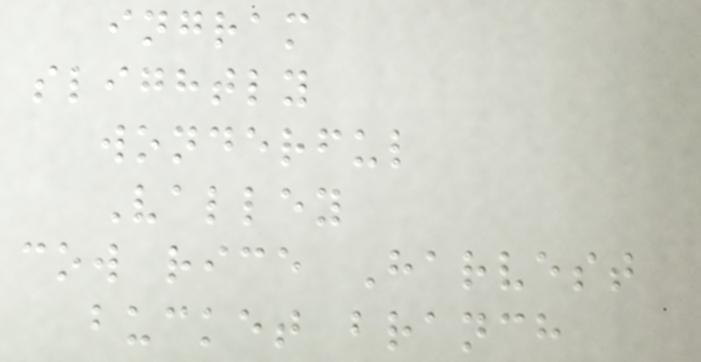ingram
slightly
wonderful
Valley
cow rice Harvest
bucket branch
